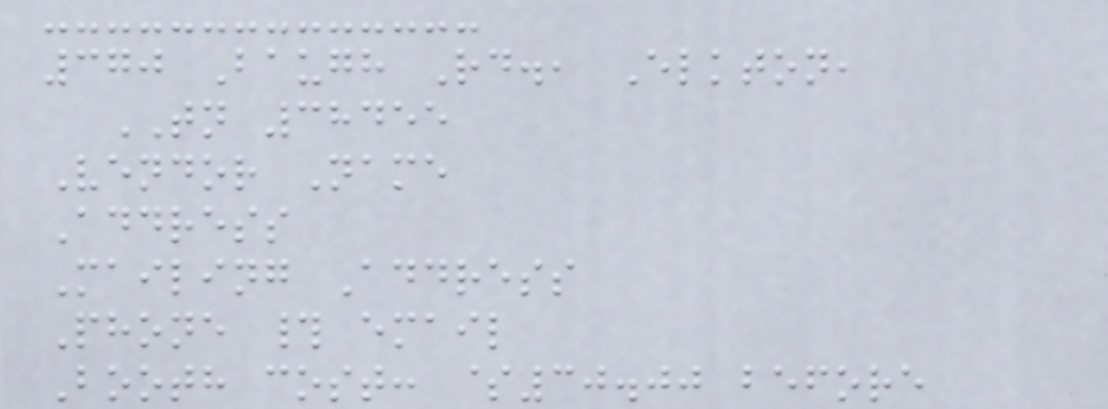370 Baugh Rd., Elkton,
TN 38455
Vendor Name
Address
Mailing Address
Phone # email
Booth cost: $30.00 before
